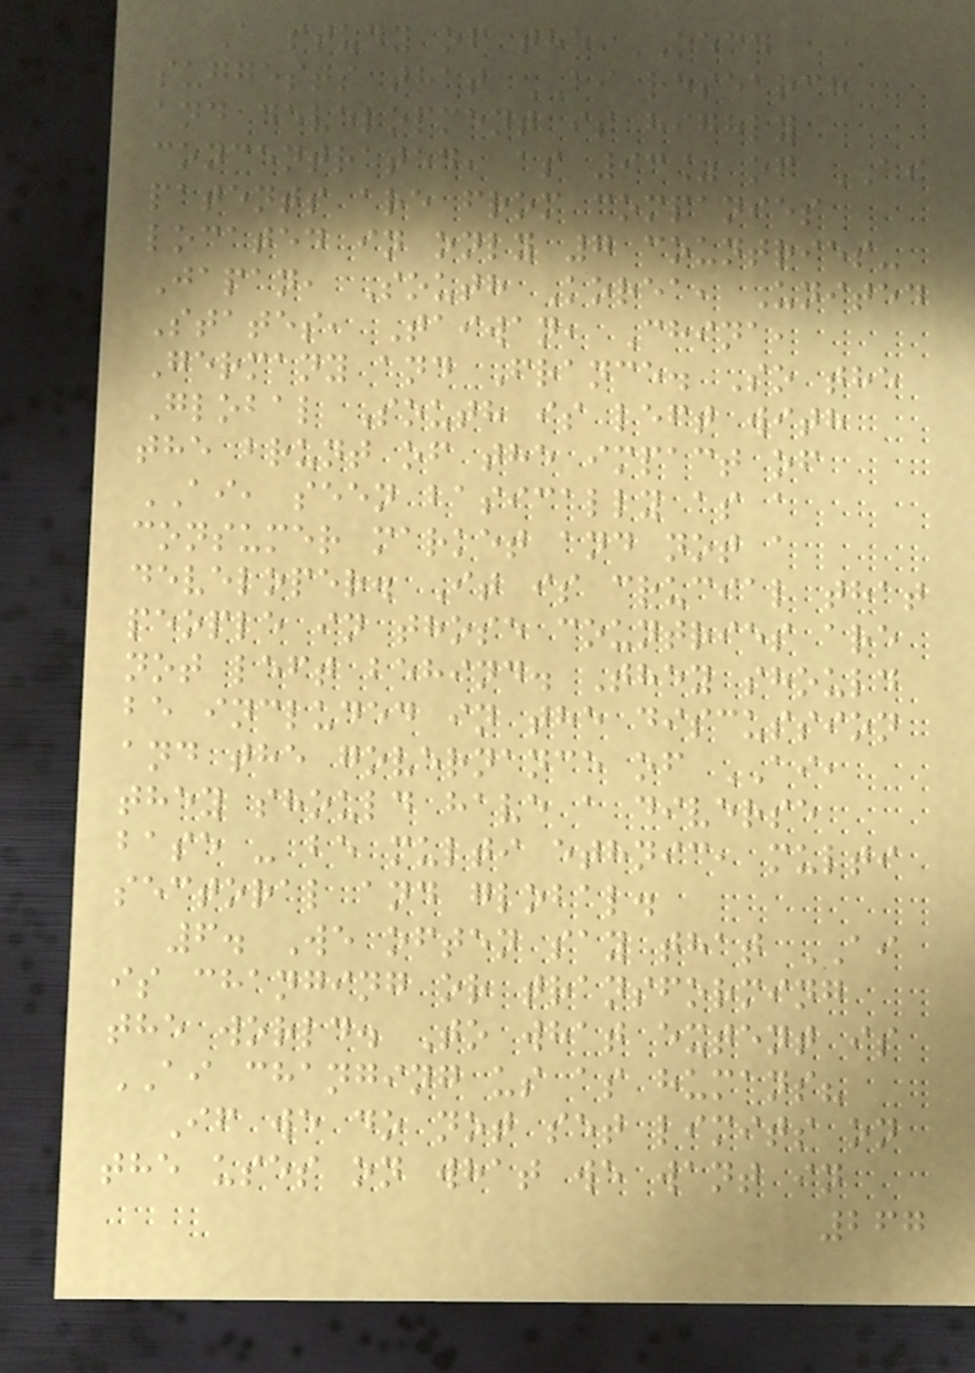A study of the OECD
suggests that AI research
and development is highly
concentrated, as 93% of AI
patents are from companies
located in only 7 countries-
Japan, South Korea, United
States, Taiwan, China,
Germany and France. So the
Global South is left with
the brunt of the impact of
AI, seen basically as a
consumer market and not a
developer. It is crucial that
people in those countries are
not left behind. They should
be included in the discussion
and the governance of AI,
they should have a diverse
base - be multi ethnic, multi
sectoral and global.
6. We often say that AI
is changing or transforming
the world. To what extent is
AI changing us as humans?
If we do not set limits on
the uses on what we want in
267
